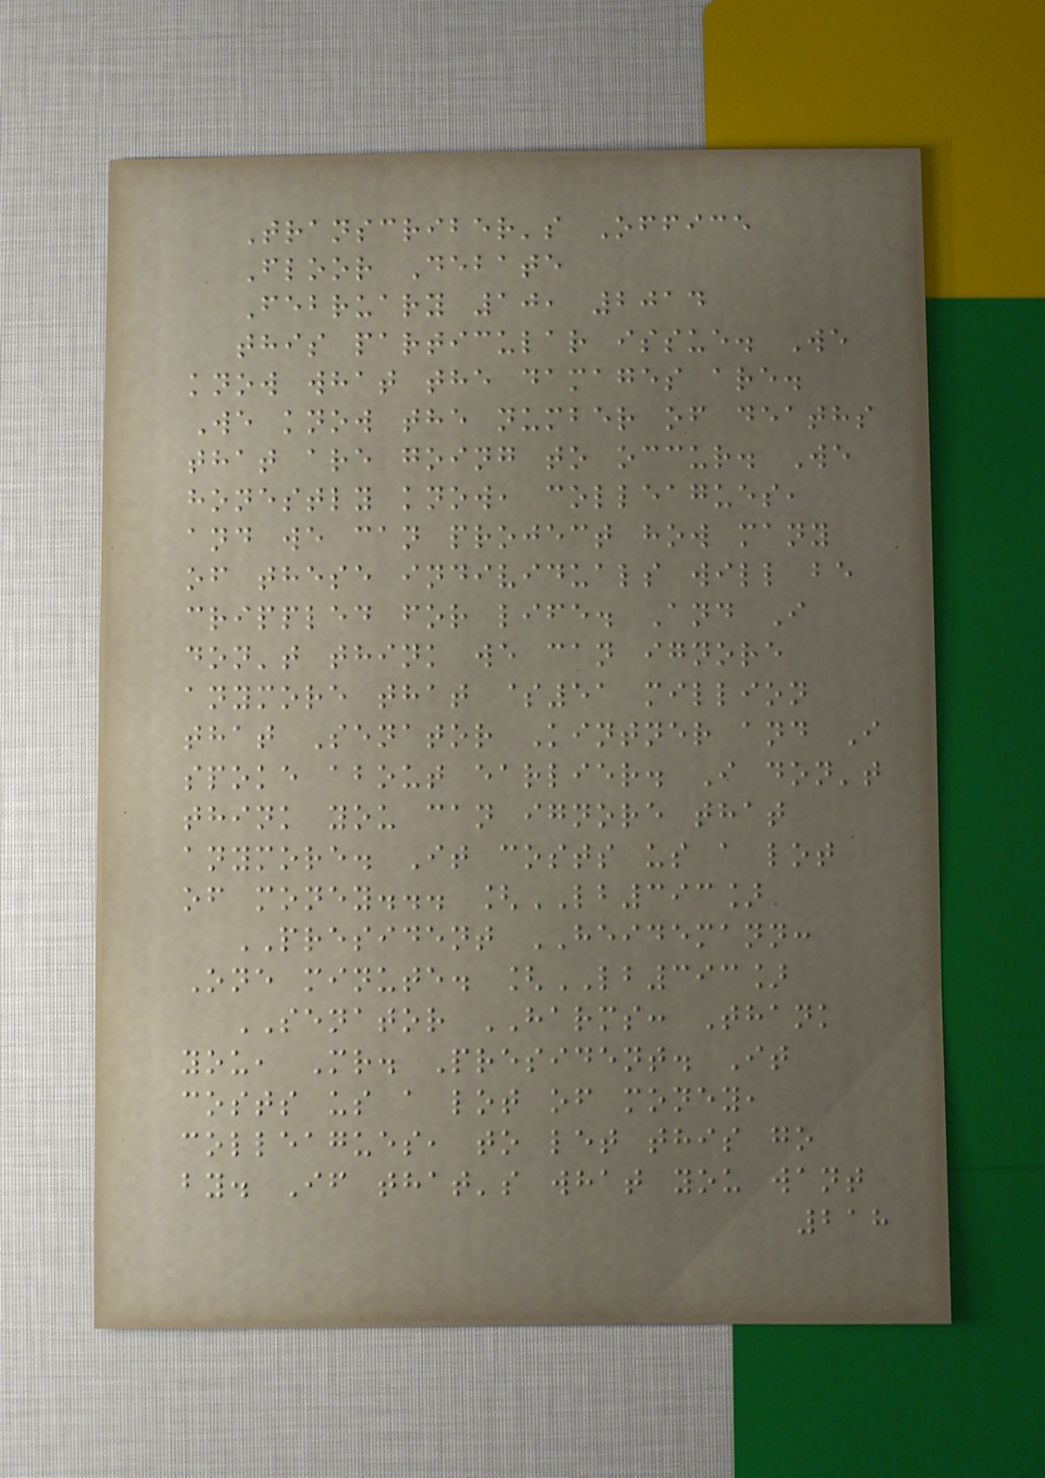Transcriber's Office
Floor Debate
February 10, 2014
this particular issue. We
know what the damages are.
We know the number of deaths
that are going to occur. We
honestly know, colleagues,
and we can project how many
of these individuals will be
crippled for life. And I
don't think we can ignore
anymore that $51 million
that Senator Kintner and I
spoke about earlier. I don't
think you can ignore that
anymore. It costs us a lot
of money... [LB393]
PRESIDENT HEIDEMANN:
One minute. [LB393]
SENATOR HARMS: Thank
you, Mr. President. It
costs us a lot of money,
colleagues, to let this go
by. If that's what you want
218
